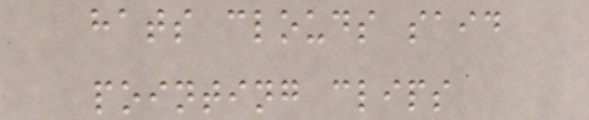hats clouds said
pointing clips
